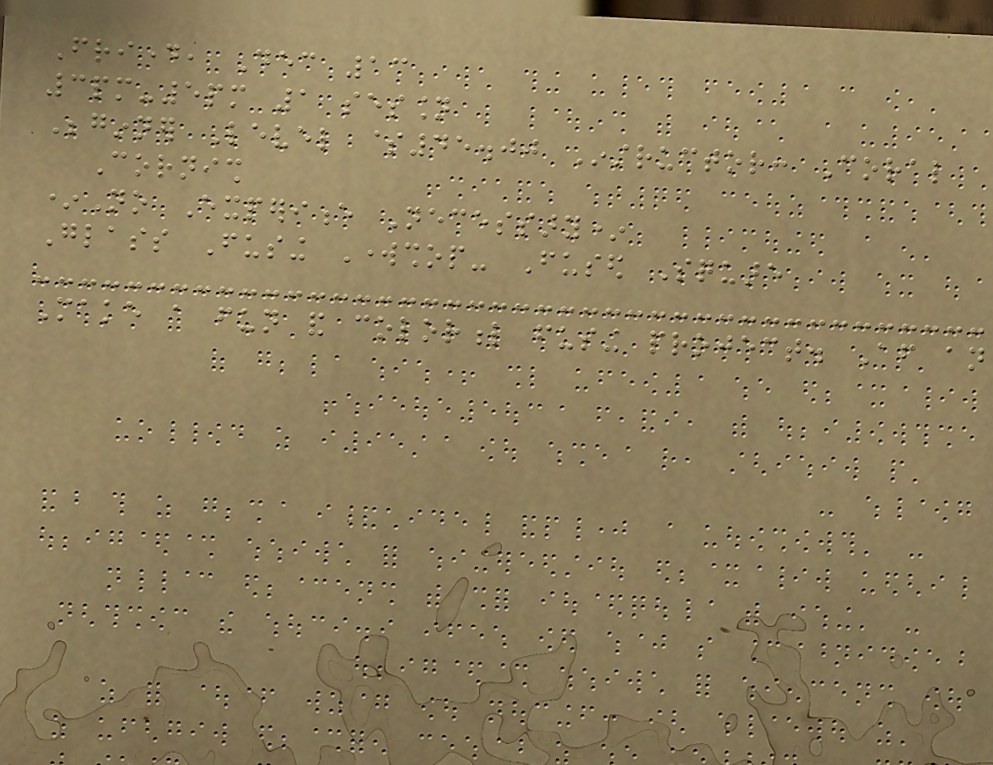Friday, Dec 13
3pm-5pm 1 session
Beginner Level $45.00 Instructor: Coral
Cornish
*No Experience Necessary*
Glass Fusing Workshop- Fused Square
Make a fun and colorful fusing project. After an
